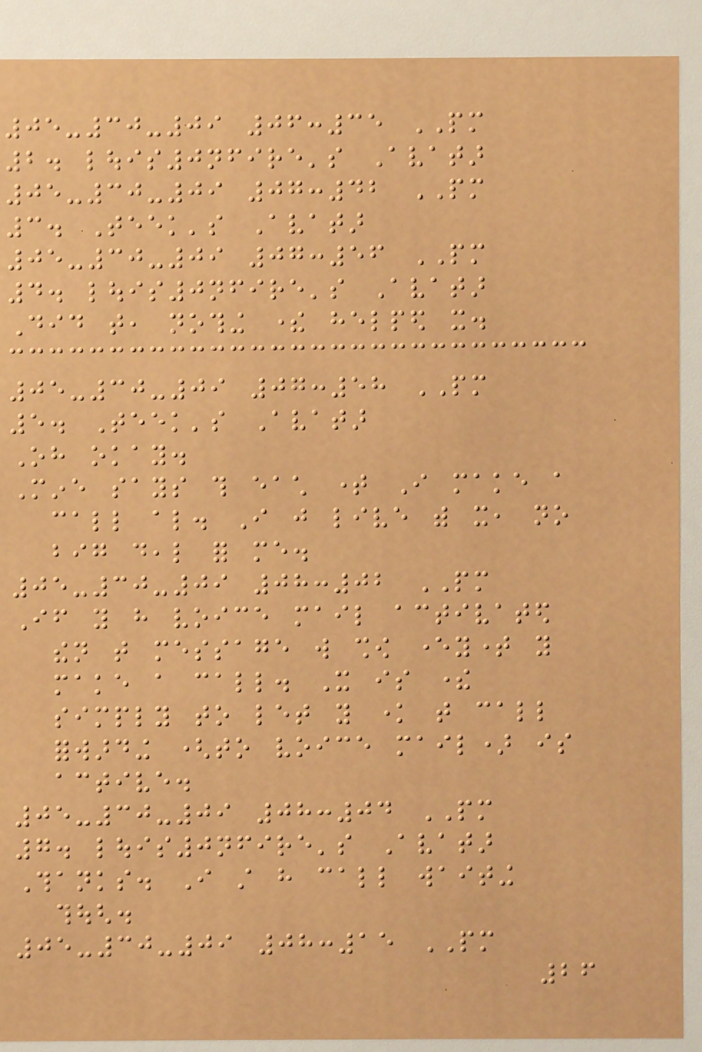05-30-09 06:35 PM
2. louis0nfire's Avatar
05-30-09 07:42 PM
3. Teek's Avatar
05-30-09 07:56 PM
4. louis0nfire's Avatar
Did that, nothing there helped it.
05-30-09 07:58 PM
5. Teek's Avatar
Oh okay.
Mine says this each time I make a
call also. I just live with it, no
big deal for me.
05-30-09 08:02 PM
If you have voice mail activated
then that message will show everytime you
make a call. It is there
simply to let you know that call
forwarding (to voice mail) is
active.
05-30-09 08:04 PM
7. louis0nfire's Avatar
Thanks. I still have call waiting
though.
05-30-09 08:15 PM
26
